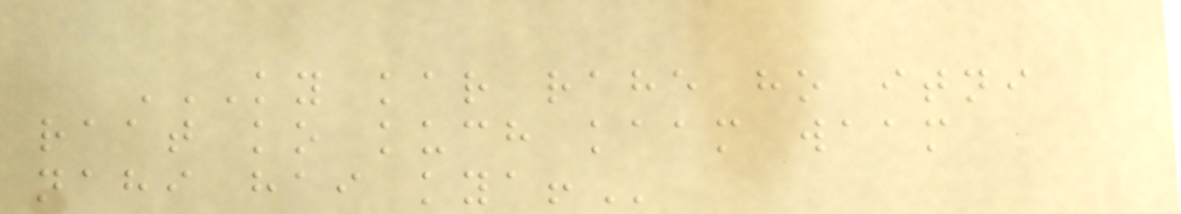KY KAR RAHE HO ITNI
RAAT KO KUCH KAAM WAAM
NAHI HAI KYA!
